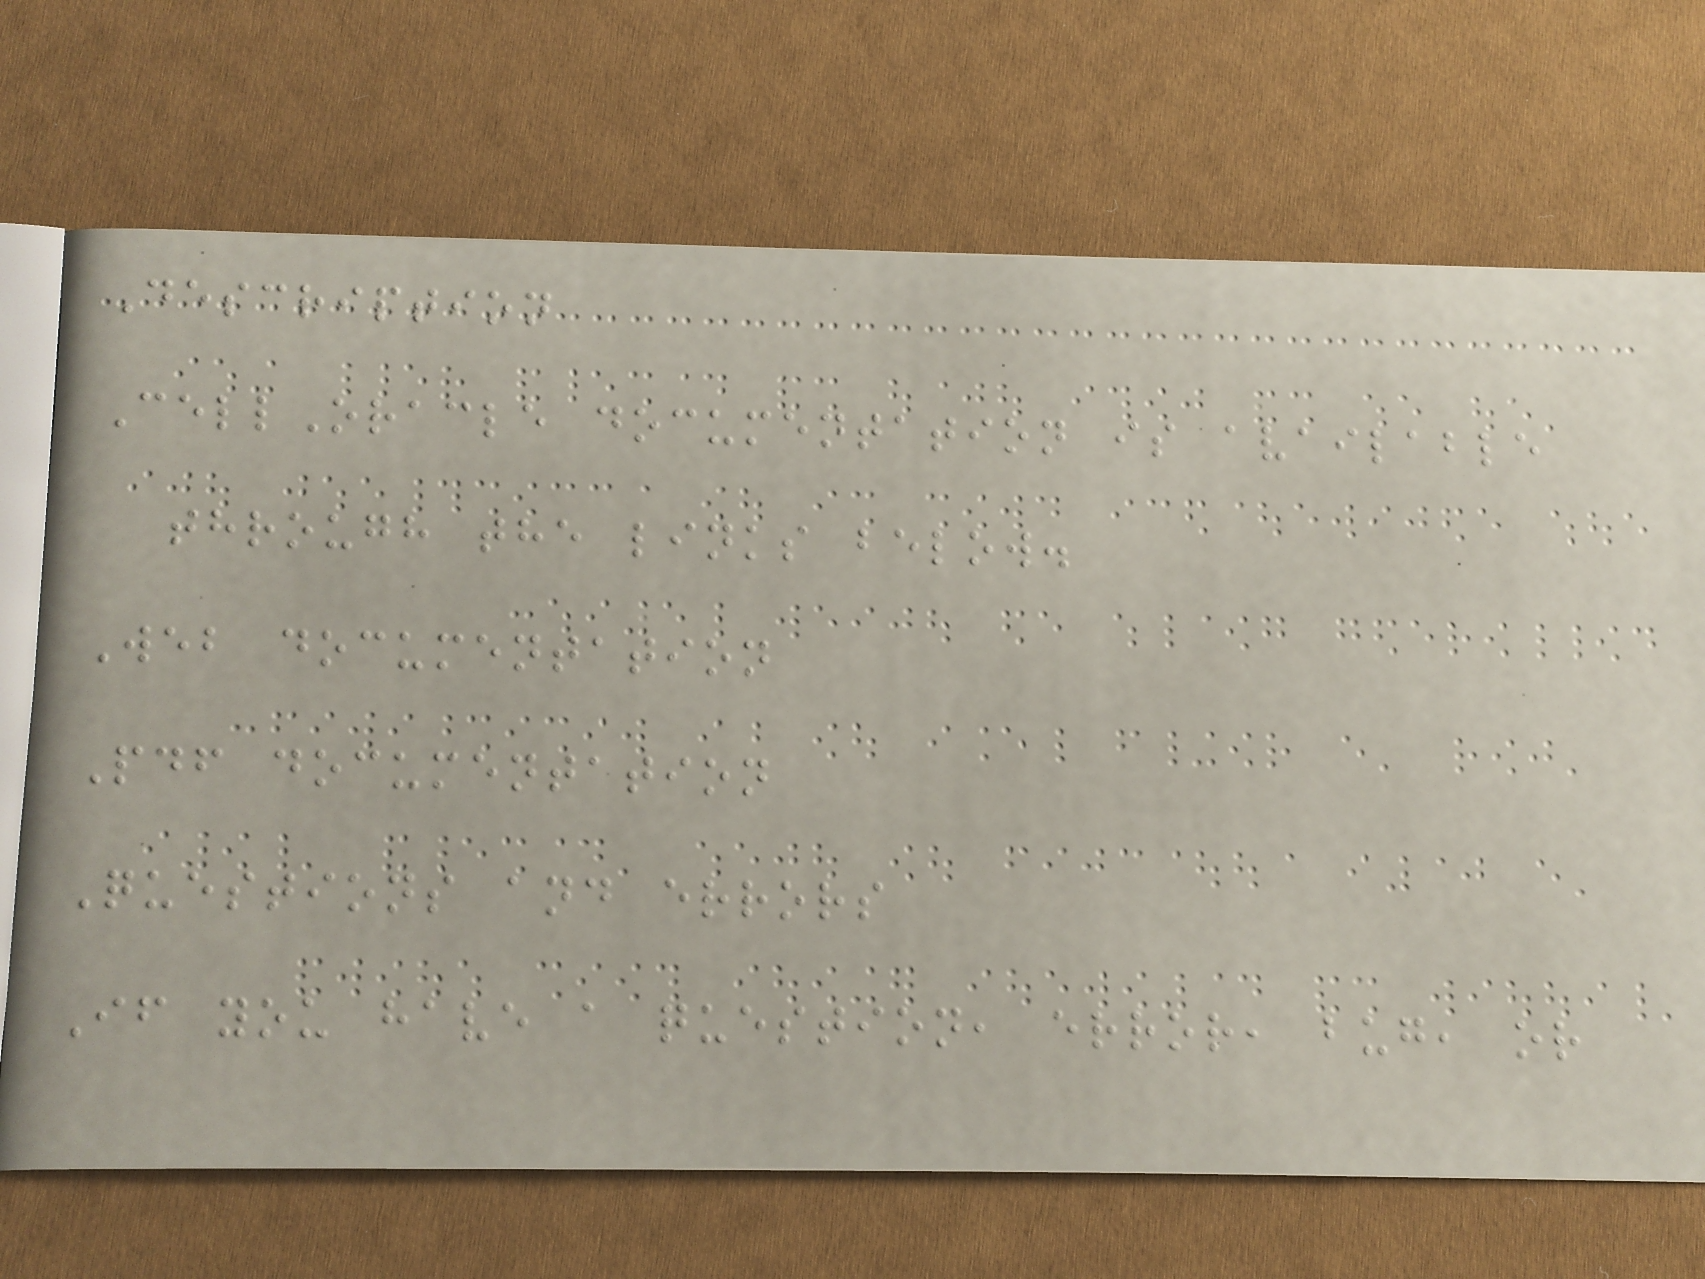Description
CellOracle documentation is available
through the links below.
Web documentation
Pdf documentation
Questions and errors
If you have a question, error, bug, or
